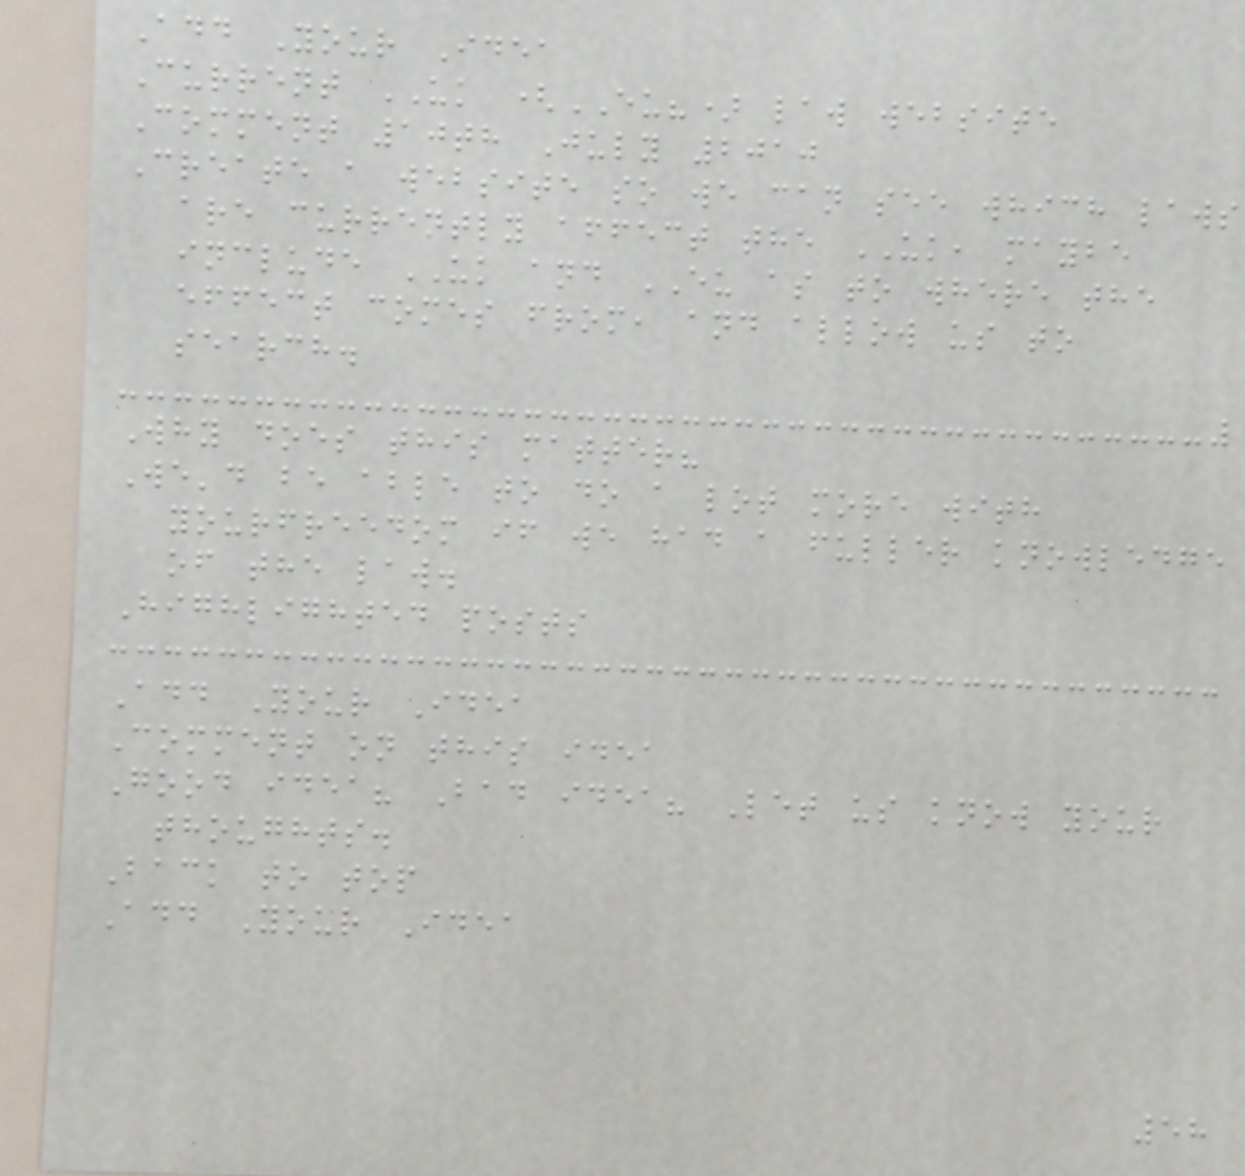Add Your Idea
Current UK (EU?) law website
Comment 10th July 2010
Create a website so we can see which laws
are currently affect the UK, maybe
include UK and EU as to where the
effect comes from, and allow us to
search.
Why does this matter?
We'd be able to do a lot more with
yourfreedom if we had a fuller knowledge
of the law.
Highlighted posts
Add Your Idea
Comment on this idea
Good idea? Bad idea? Let us know your
thoughts.
Back to top
Add Your Idea
58
